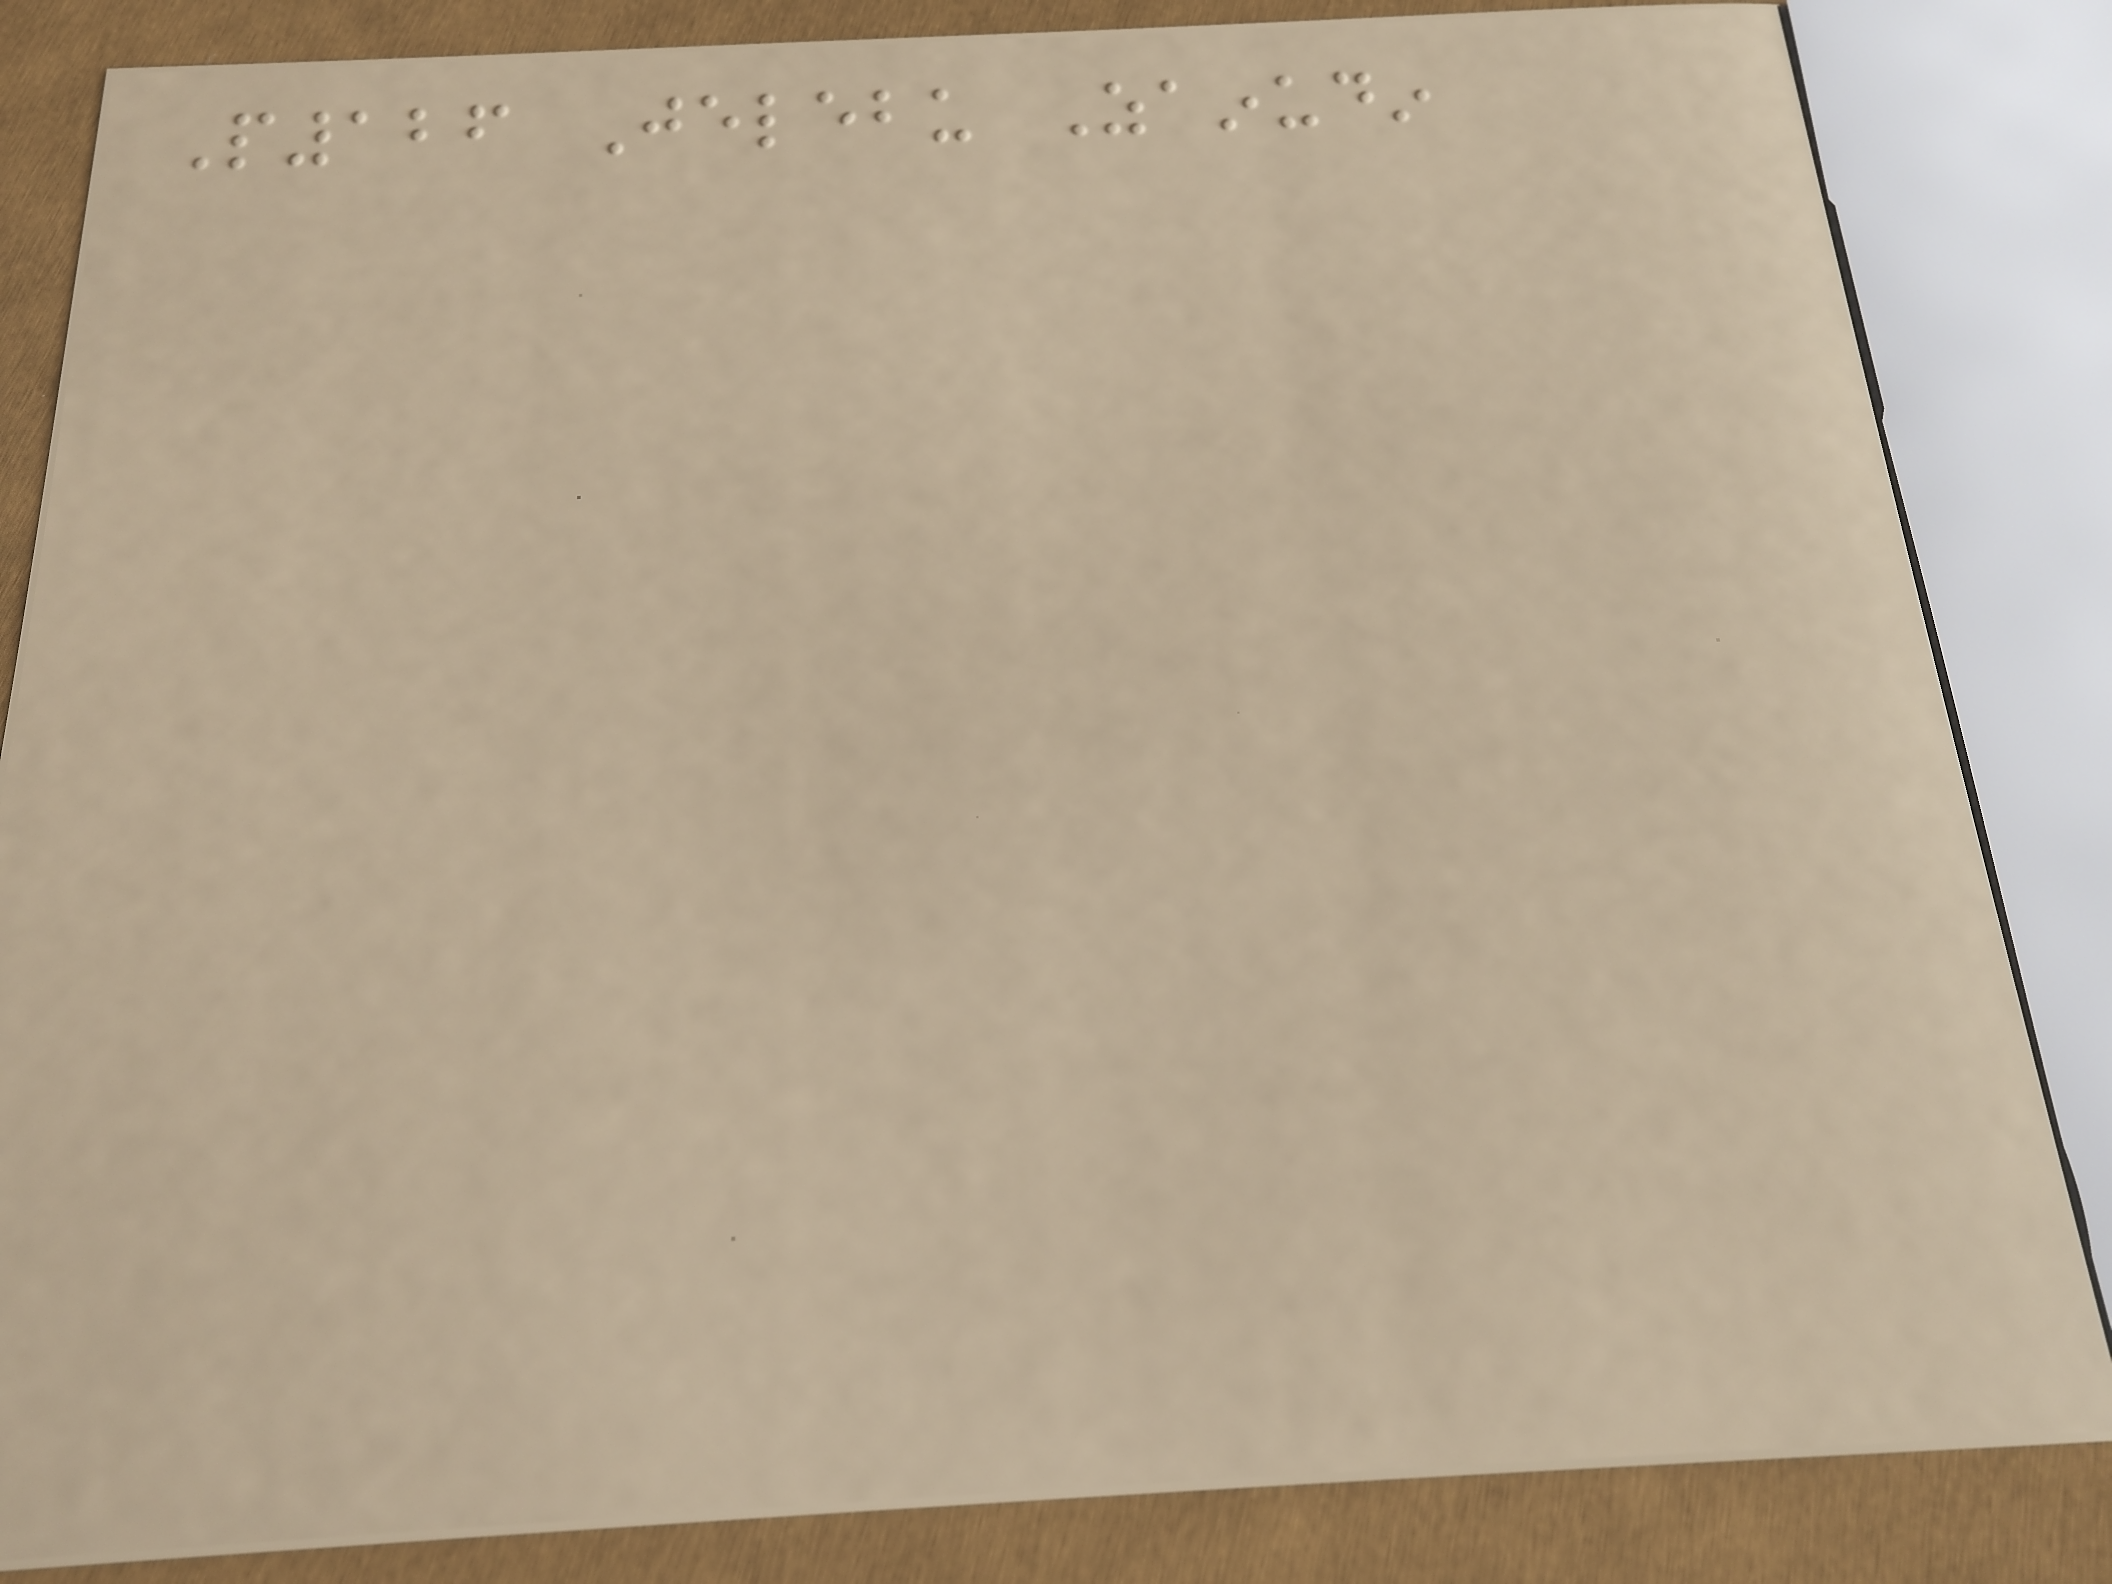P126 Jelebu Zainudin
